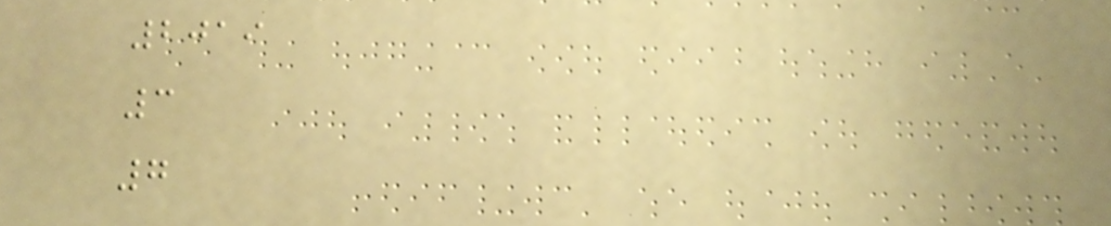2019
3
7
